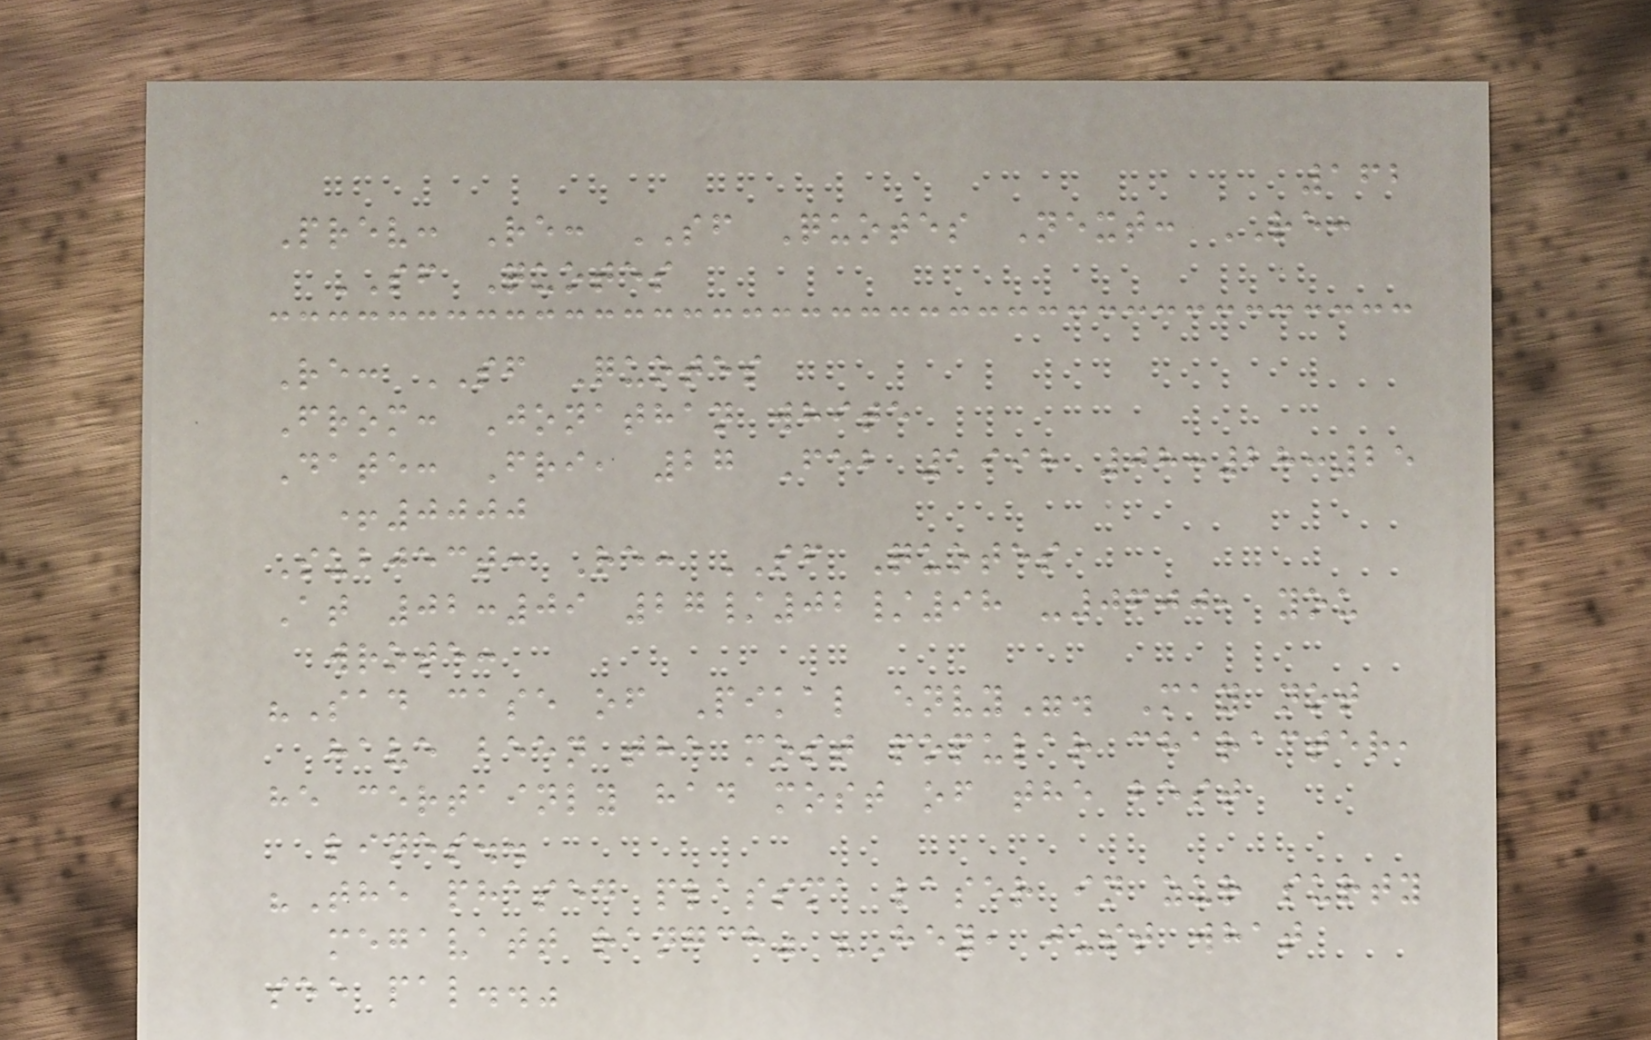162
Prev: Re: SF Quotes Next: RE:
SF Quotes
Re: SF Quotes
From: Jonathan white
Date: Fri, 27 Feb 1998 08:28:25
+0000
Subject: Re: SF Quotes
At 02:09 27/02/98 -0600, you
wrote:
"Sad case of Pikal envy". May not
have been the most popular character,
he certainly had most of the best
lines..
"The phased plassma laser in zur surty
megavatt rangch" "Hey, just what
see pal.."
